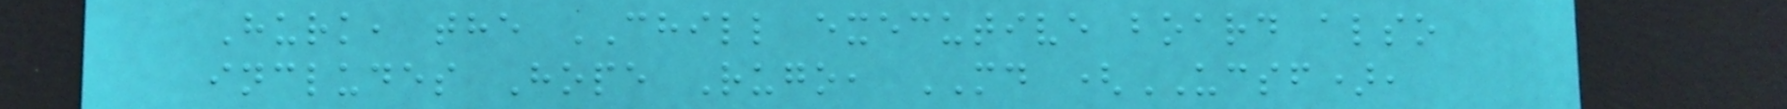Hurk, the CHILL executive board also
includes Hope Rugo, MD (UCSF),
